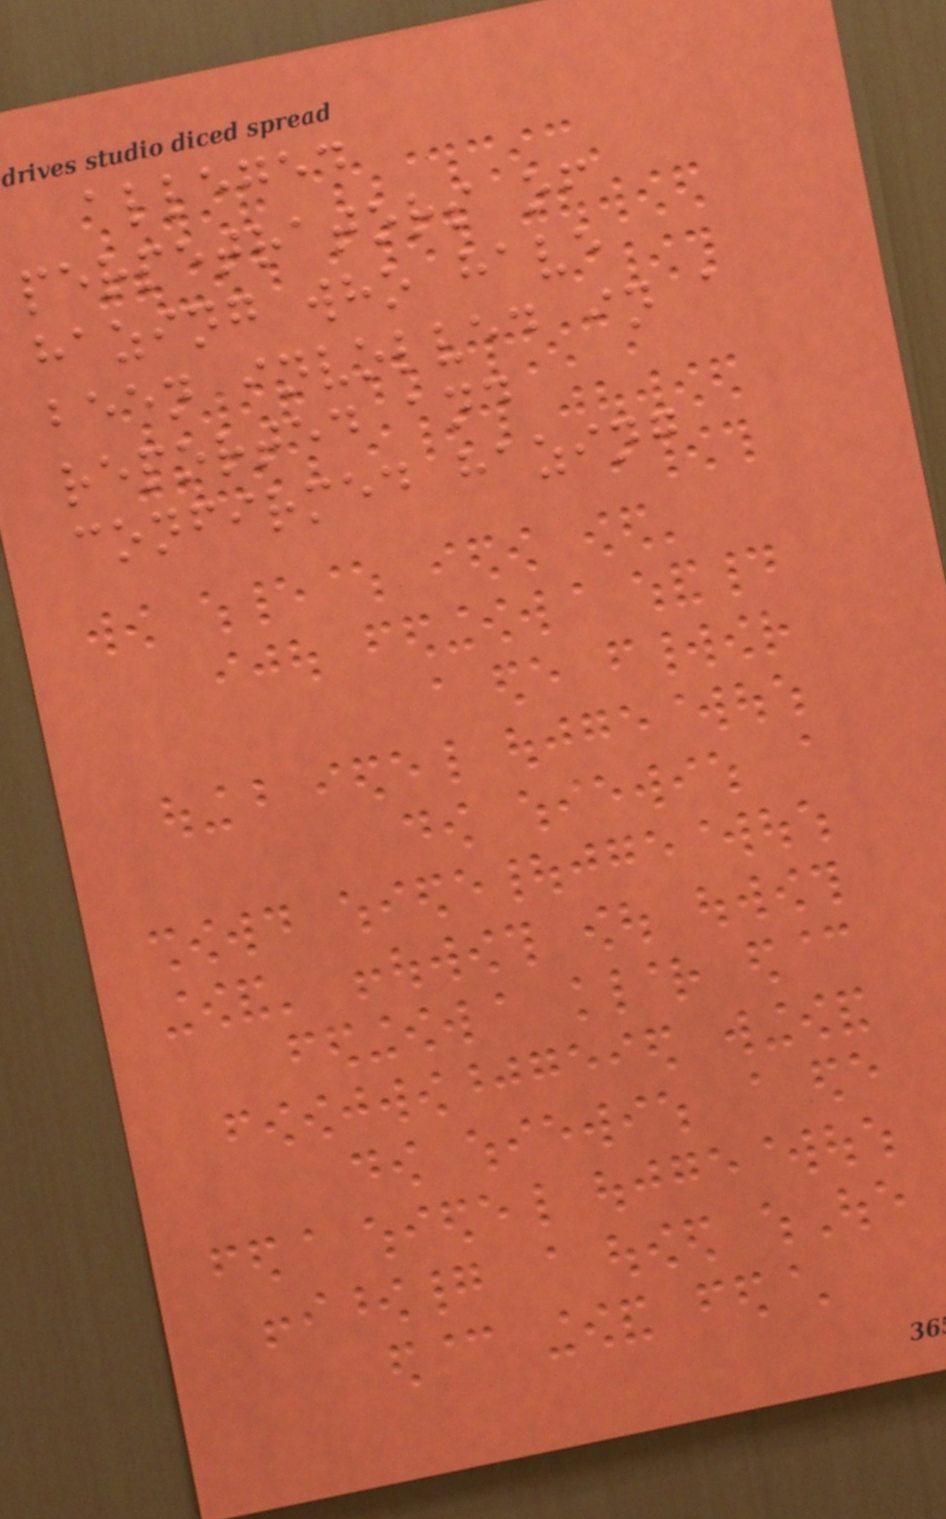alleged
perpetrators of
hazing who have
been involved in a
reported and
confirmed hazing
